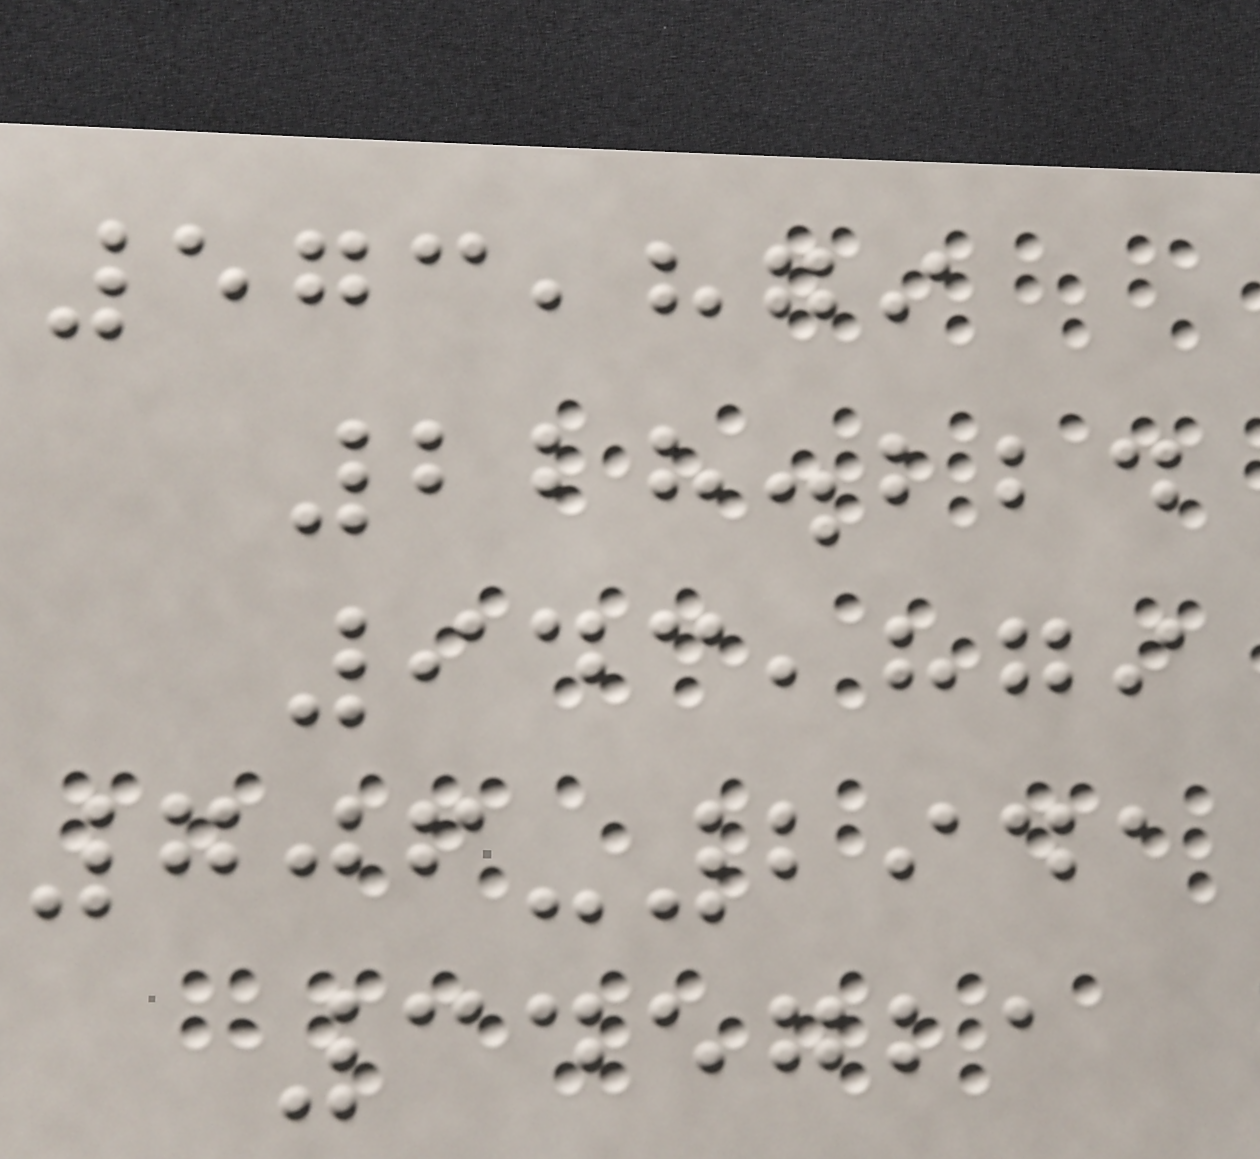573,879
228.224
943,879
706-2941
345721
